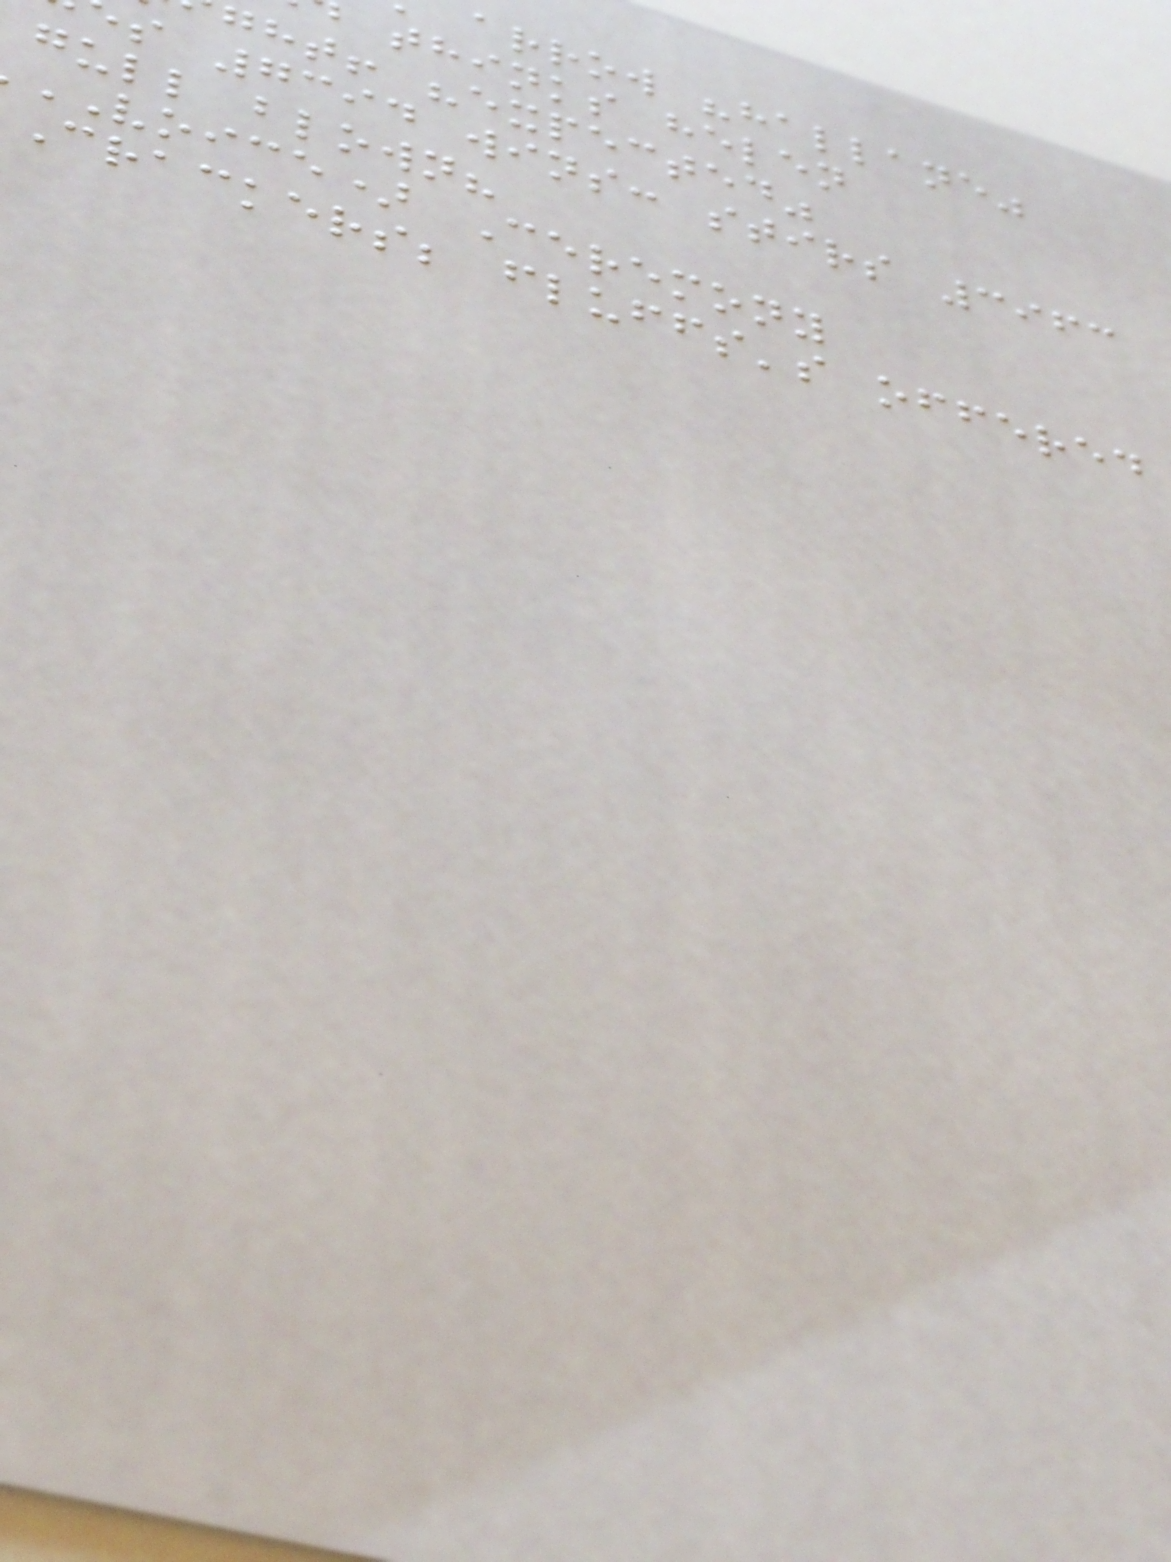arrow "hallane"
thinks helen
ght! "expected"
s 7394 wins: stirs 3963
gull blown?
VOICE) Ceremony
Crackers; fluffs's offered
